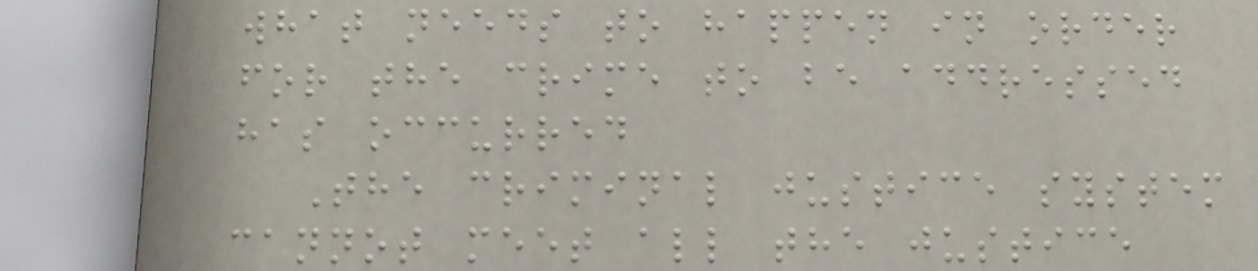what needs to happen in order
for the crime to be addressed
has occurred
The criminal justice system
cannot meet all the justice
